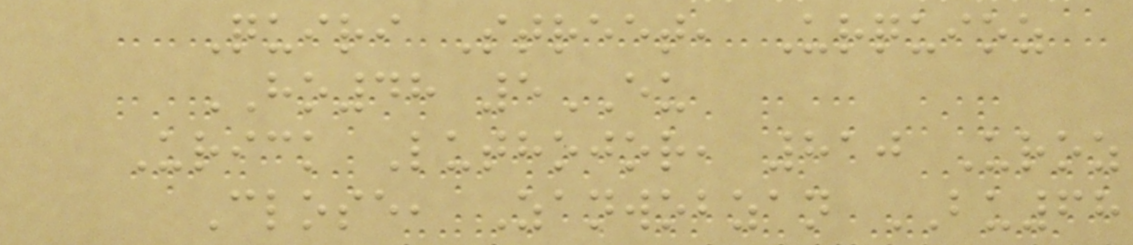Quiri Street, Urquioz
HO48 5EU
Urick Luthojor, 810 Uroz
Close, Zanwobzan BU68
